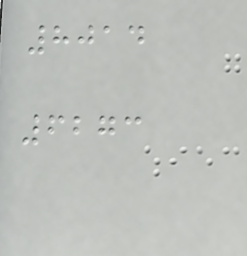8014
6273
